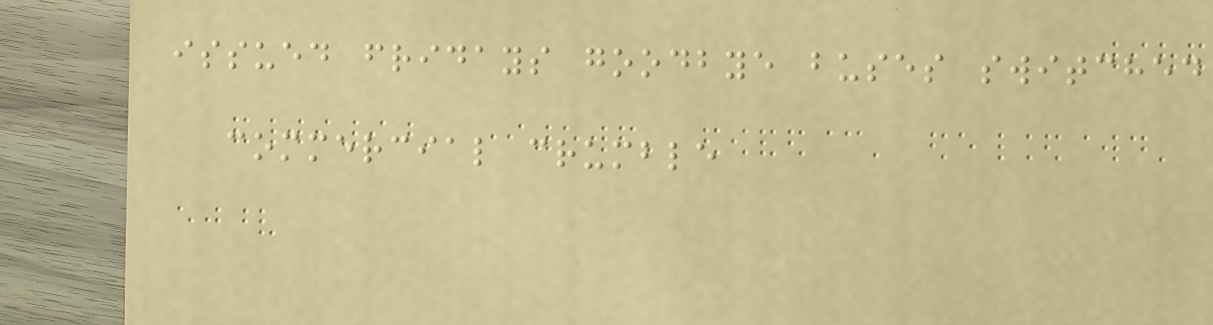issued fridays goodbye buses switched
commercial crumble
